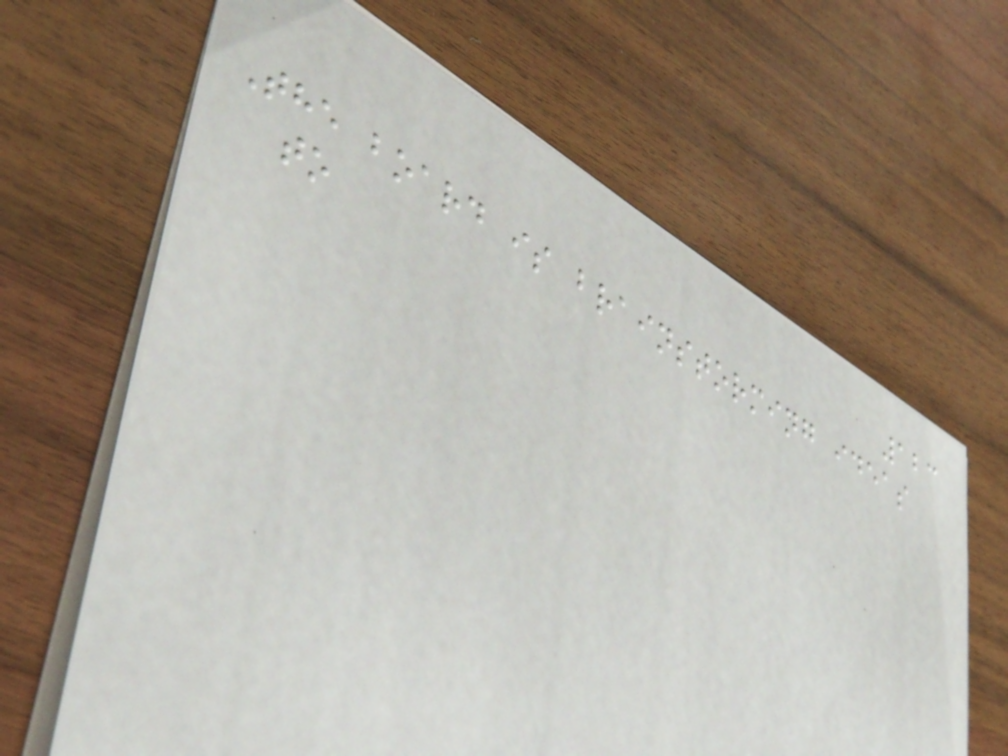123
The board is brainstorming ideas
to
